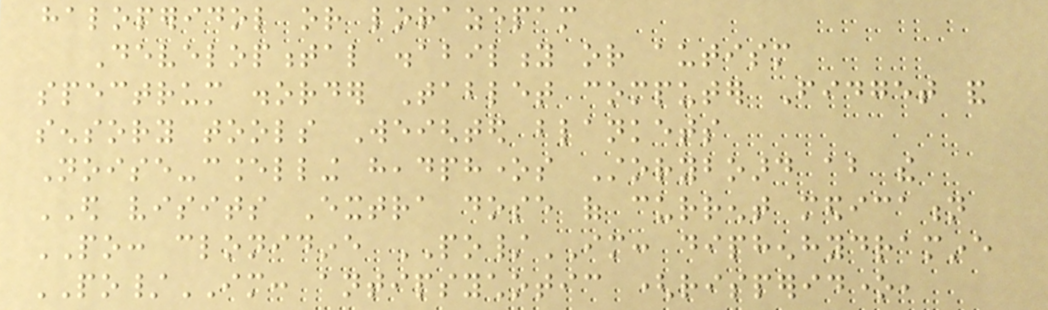haloperidol or lorazepam
Developmental disability or autism
spectrum disorder Tablet computer Fidget and
sensory tools Weighted blankets
Noise-cancelling headphones Storyboard about the
ED visits Extra dose of current medication
PO: clonidine PO/IM: diphenhydramine
PO/IM: antipsychotic (risperidone,
